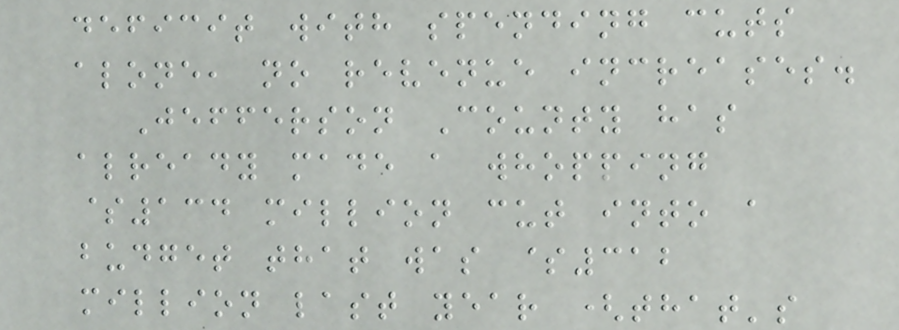deficit with spending cuts
alone, no revenue increases.
Jefferson County has
already made a whopping
$134 million cut into a
budget that was $312
million last year (that's
